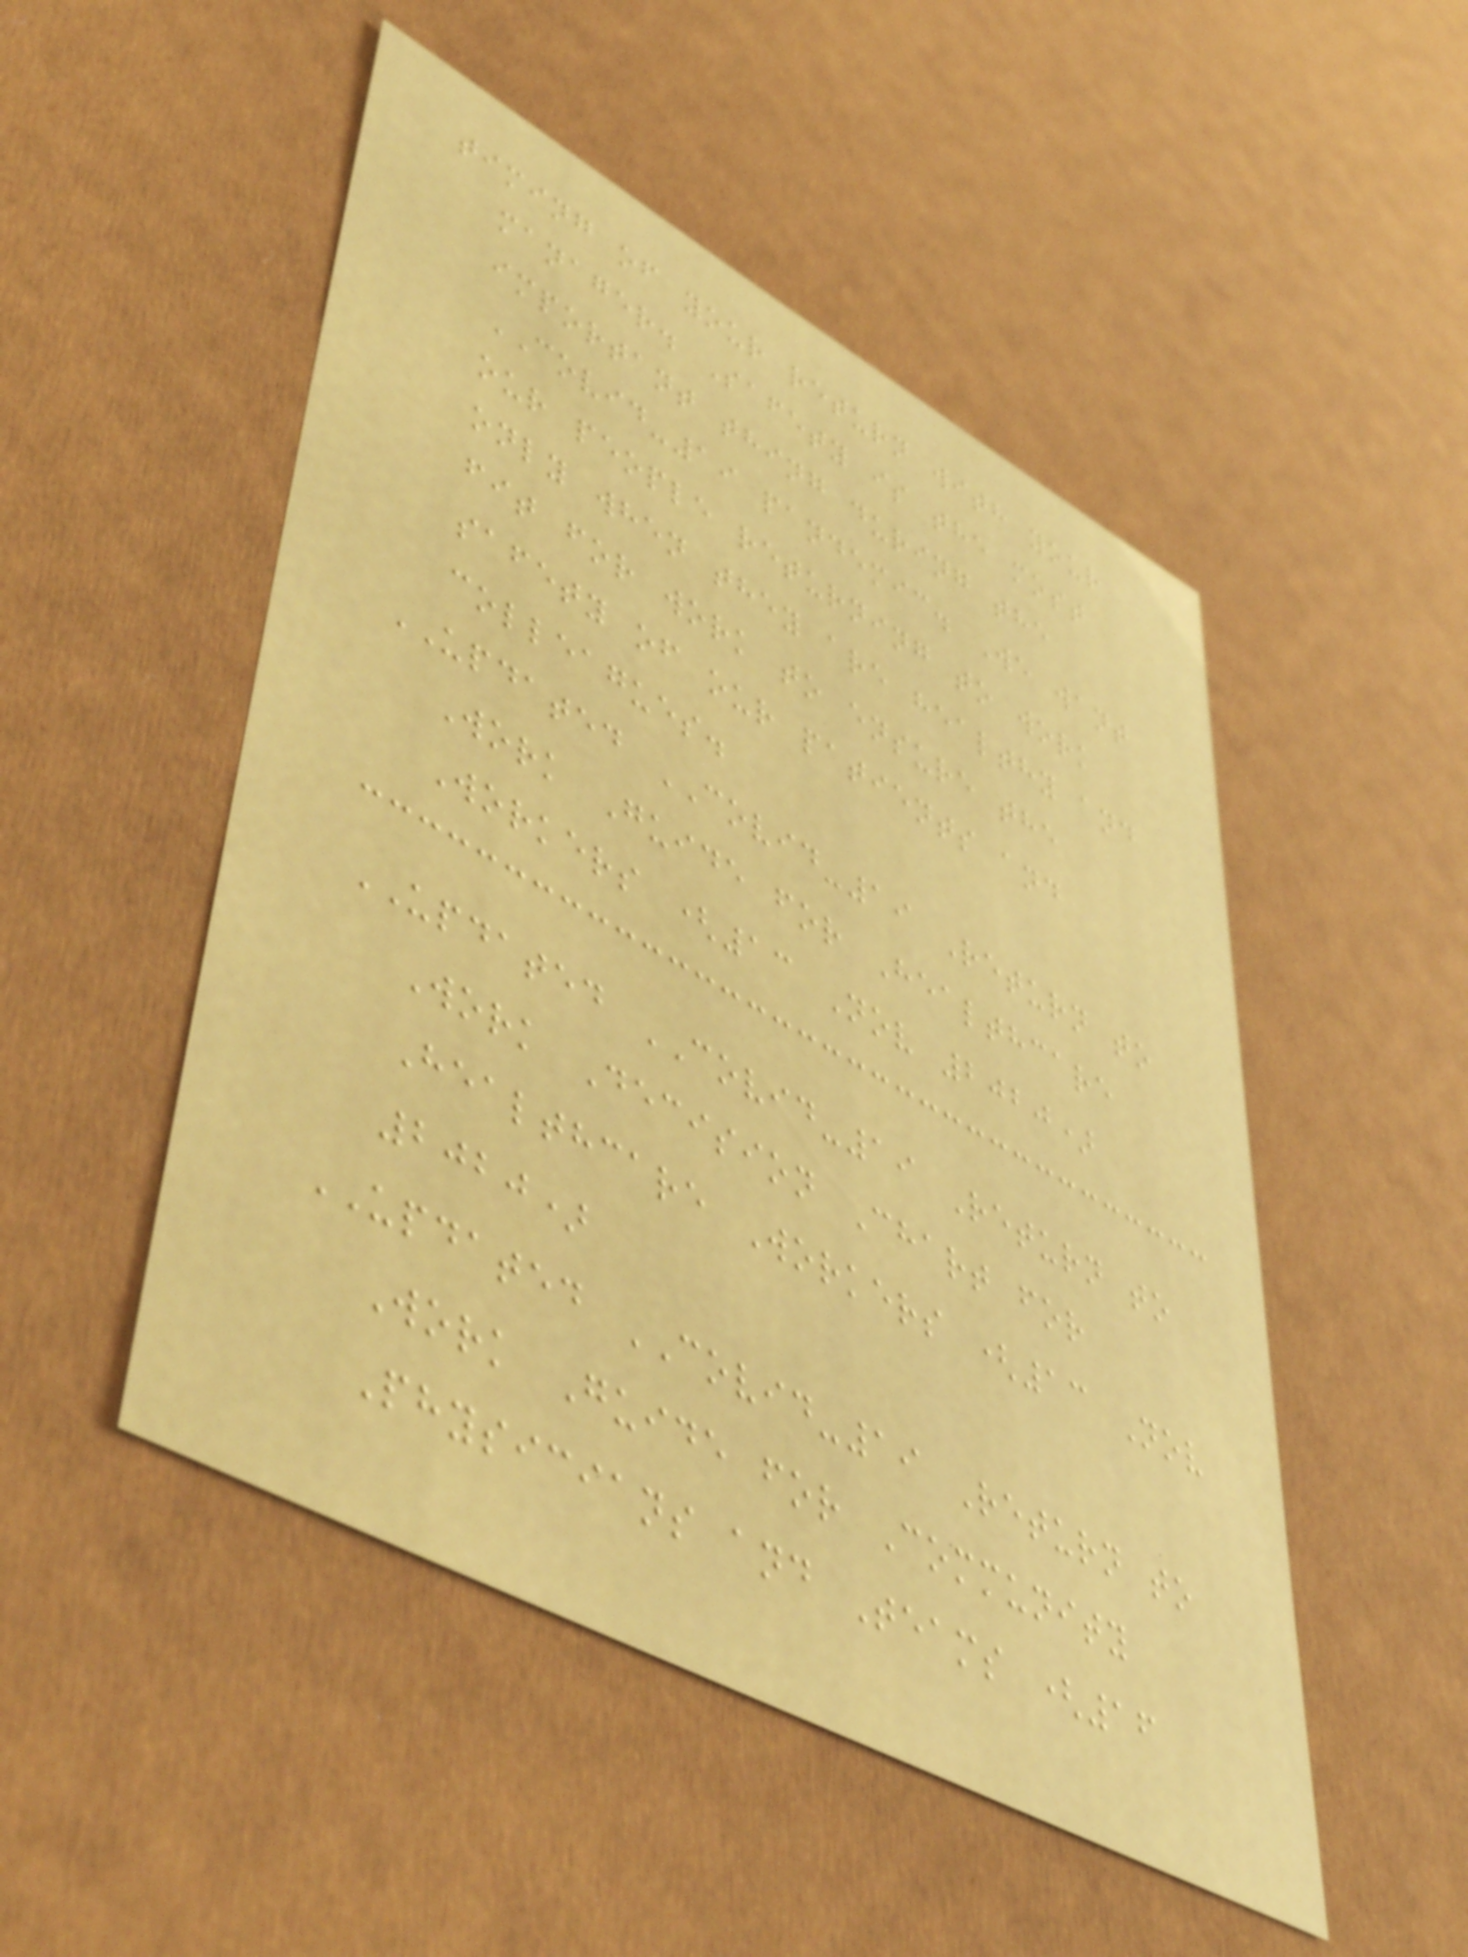timing of your return with your
manager. Safety is the most
important thing during the
COVID-19 pandemic. We want
our people returning to work
only when they are healthy and
fit for work to ensure the
safety of our patients and
colleagues.
UPDATED COVID-19 Return to
Work Guide for Healthcare
Workers (13 Nov 2020)
UPDATED COVID-19 Return to
Work Decision Chart for
Healthcare Workers (13 Nov
2020)
UPDATED COVID-19 Return to
Work Guide for Community
Physicians and Teams (16
